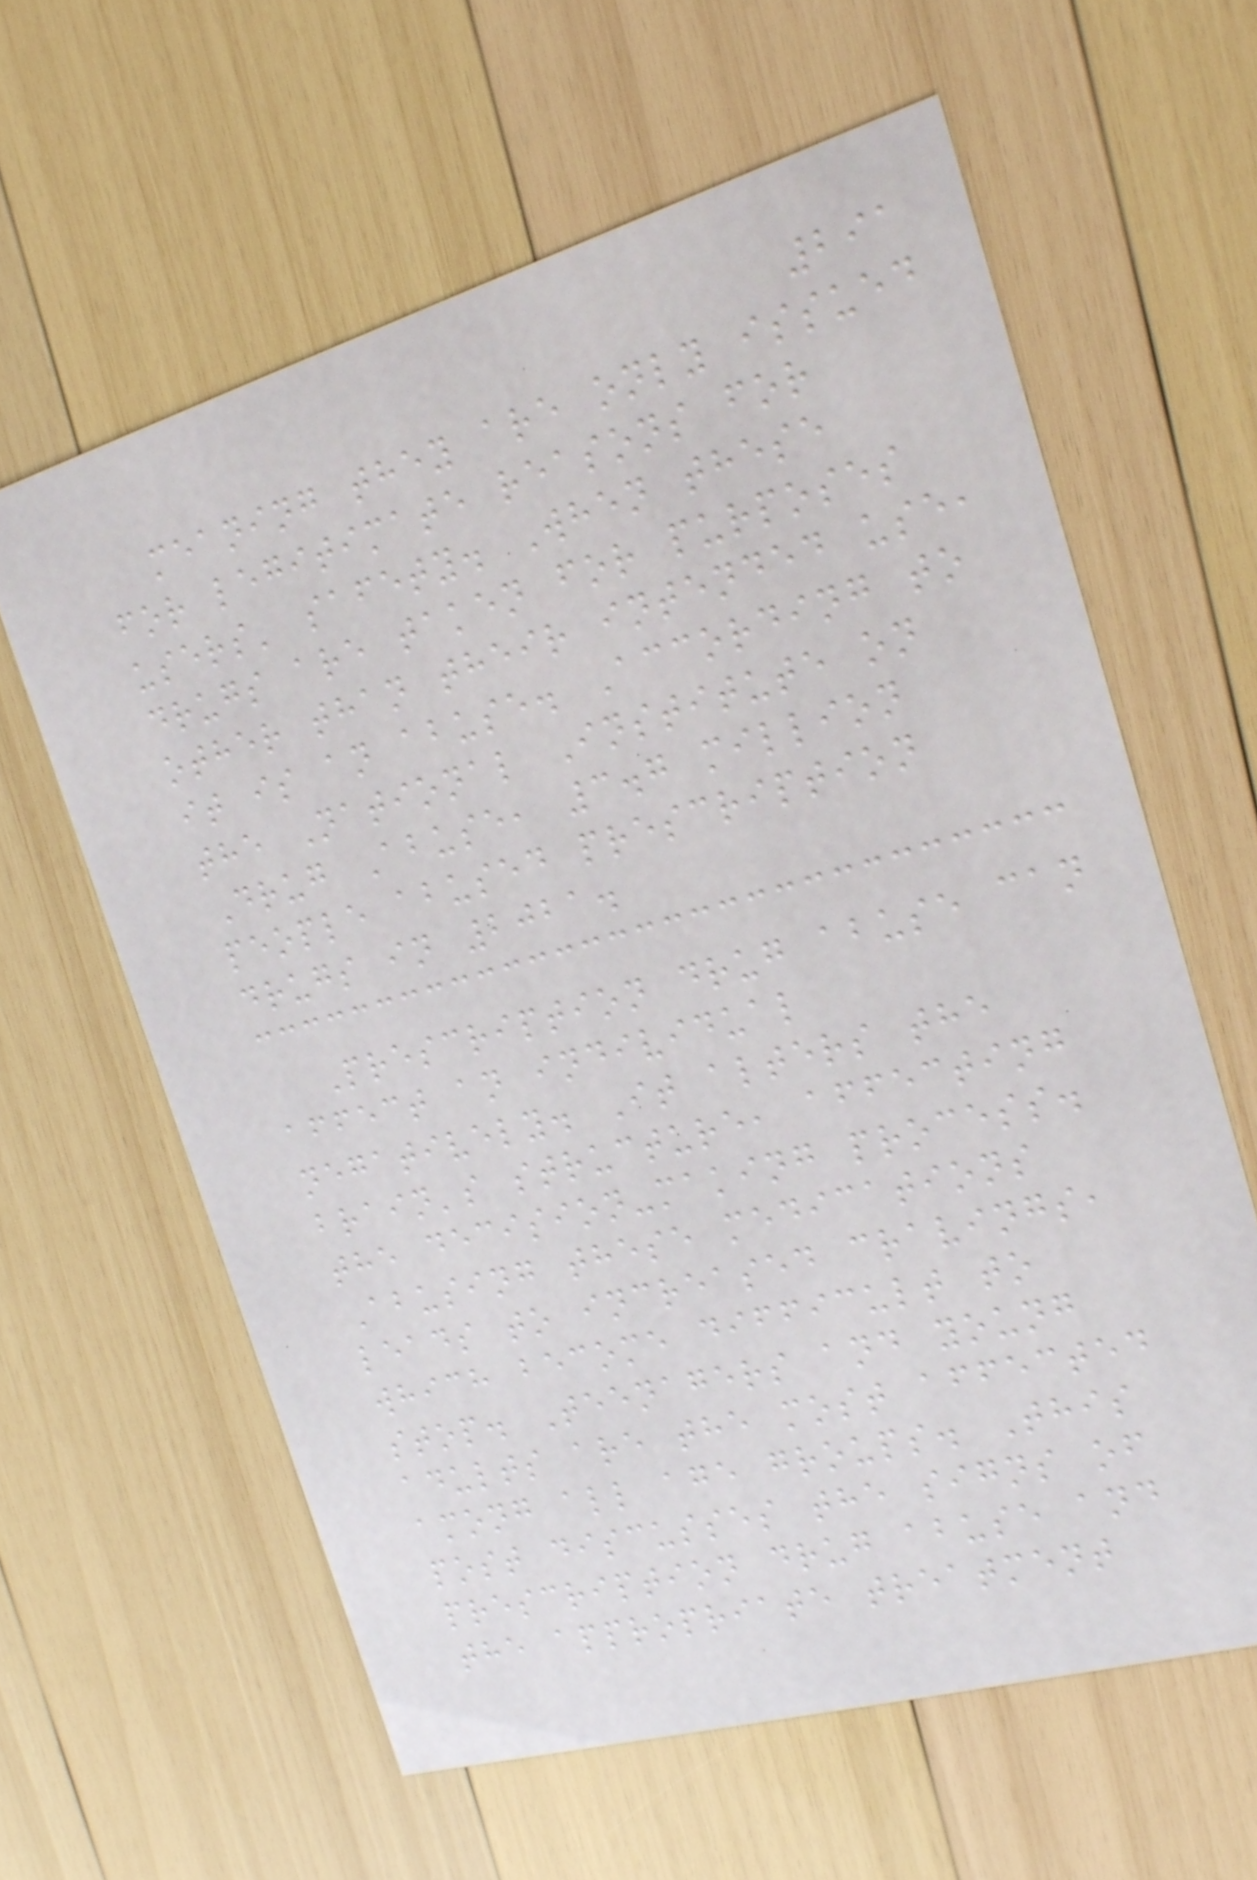291
meaning they are only issued
for legitimate reasons for
users' safety. When these
drugs are taken for purposes
other than their intended use,
it is an abuse. According to
the National Institute on
Drug Abuse, 3.7 million
people abused prescription
drugs in 2021.
Prescription drug abuse can
affect an individual
negatively. It alters the
brain's structure, affecting
the decision-making process.
Abusing these medications
leads to increased cravings,
which become difficult to
stop. Teenagers and young
adults are the most affected
among all age groups. This
post discusses the signs of
prescription drug abuse and
the appropriate treatment
